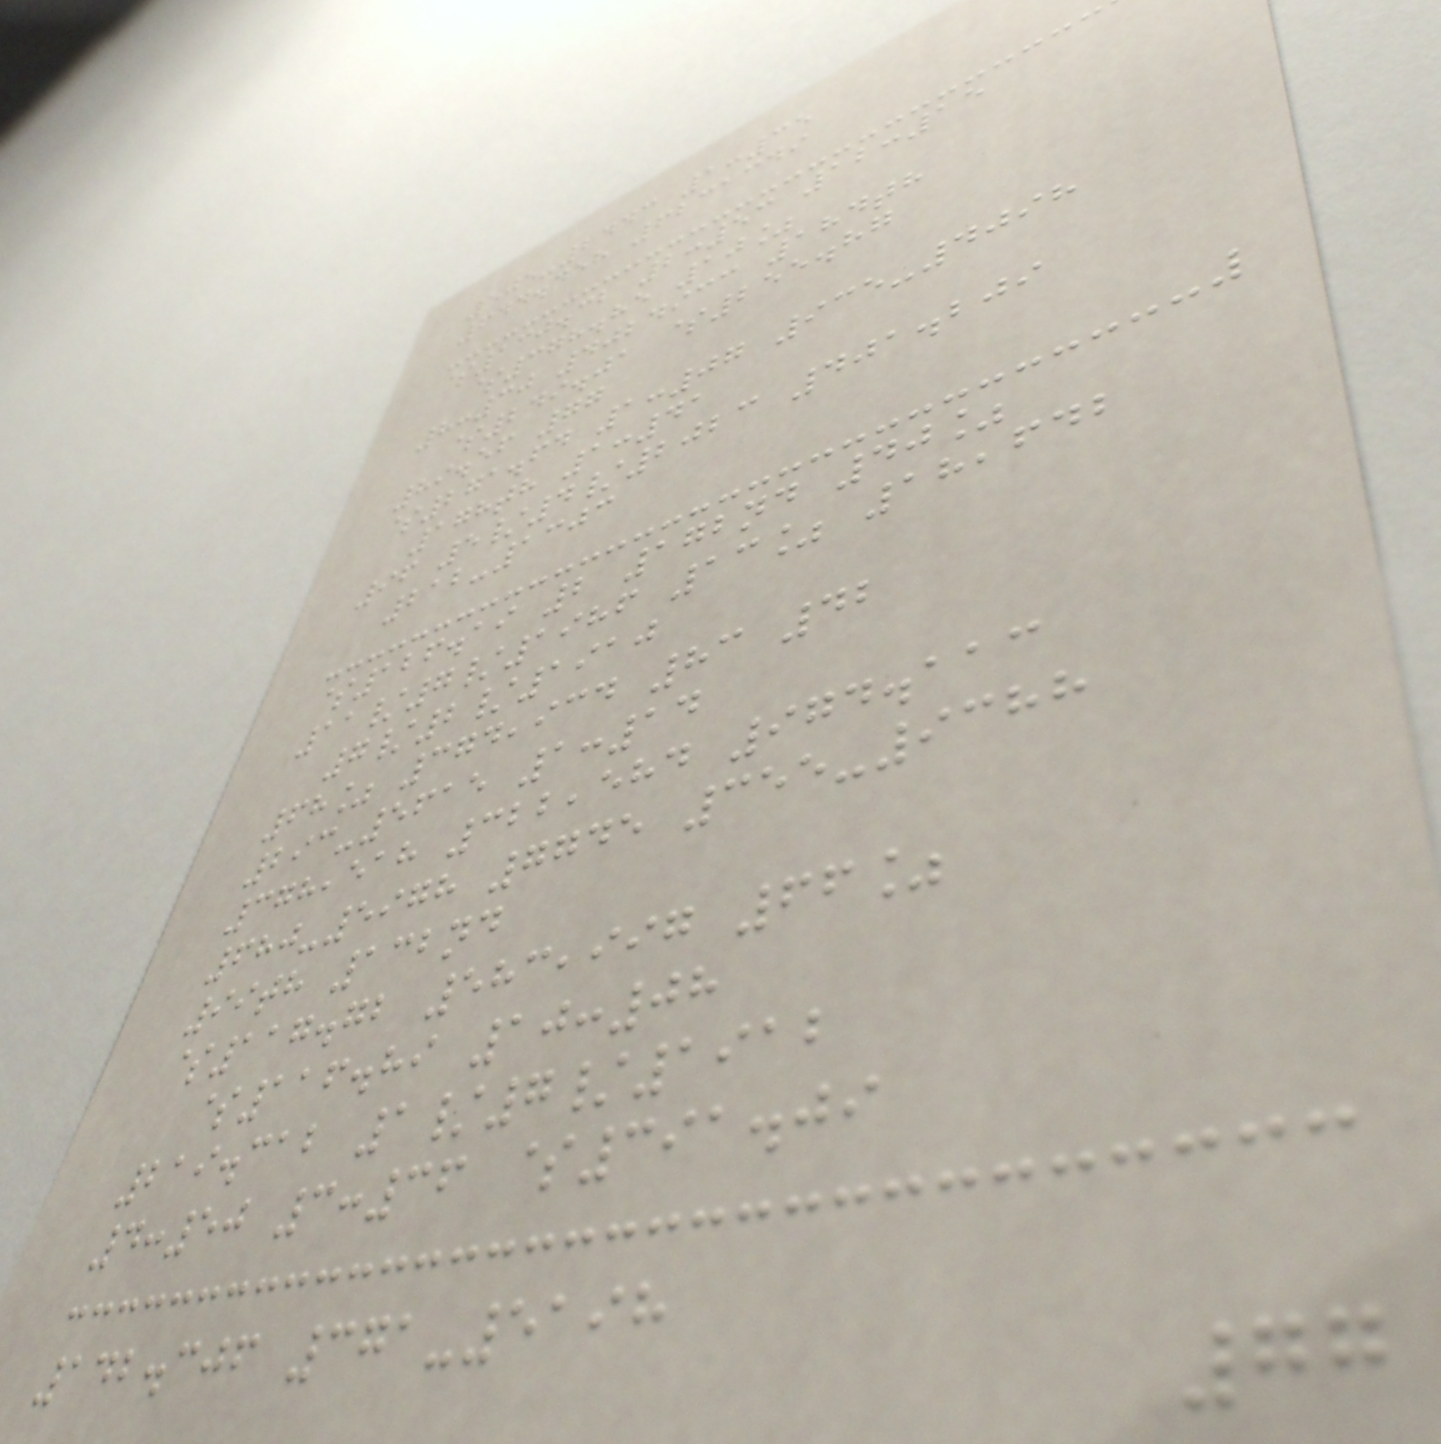505-2443 1:35
644.458 6231349
$130.32 2:53 12:15
$378.85 10%
8:30 4024933 184th
$249.01 $255.87
89.56 77
$271.64 1:07 935-4098
178th 1:41
96 5/4/2023 401.209
212-1303
$126.19 2 172nd 40%
11/7/1986 13% 18,642
7/2/1910
68% 374,934 83 42
293-5615 1:14
378,518 322,584 974.113
680-5978 7745 355-9388
99th 132nd
$117.72 583,997 66%
$116.89 10:08
219.312 1/7/1912
4:50 3:36 $391.09
142.306 371-5198
77
